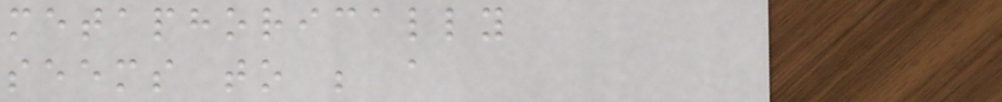metaphorically
seems to be a
